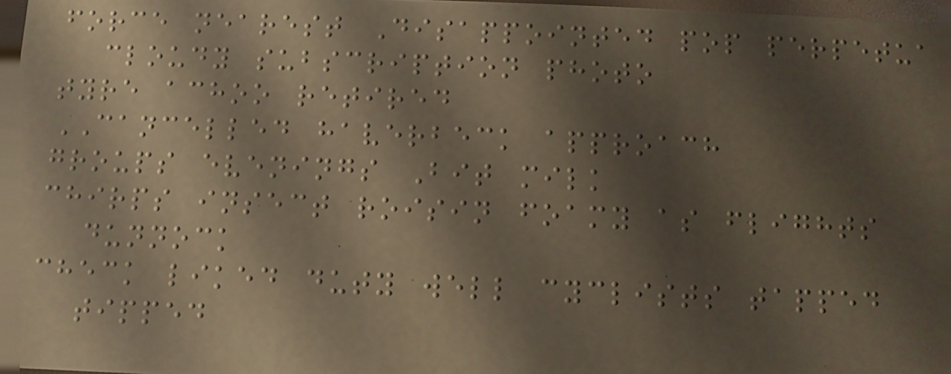force nearest Disappointed pop perpetua
cloudy subscription photo
tyre achoo retired
CANCELLED haverbeck approach
groups evenings Bit milk
chirps insect roisin foamy as flights
dunnock
check liked duty well cyclists tapped
tipped
